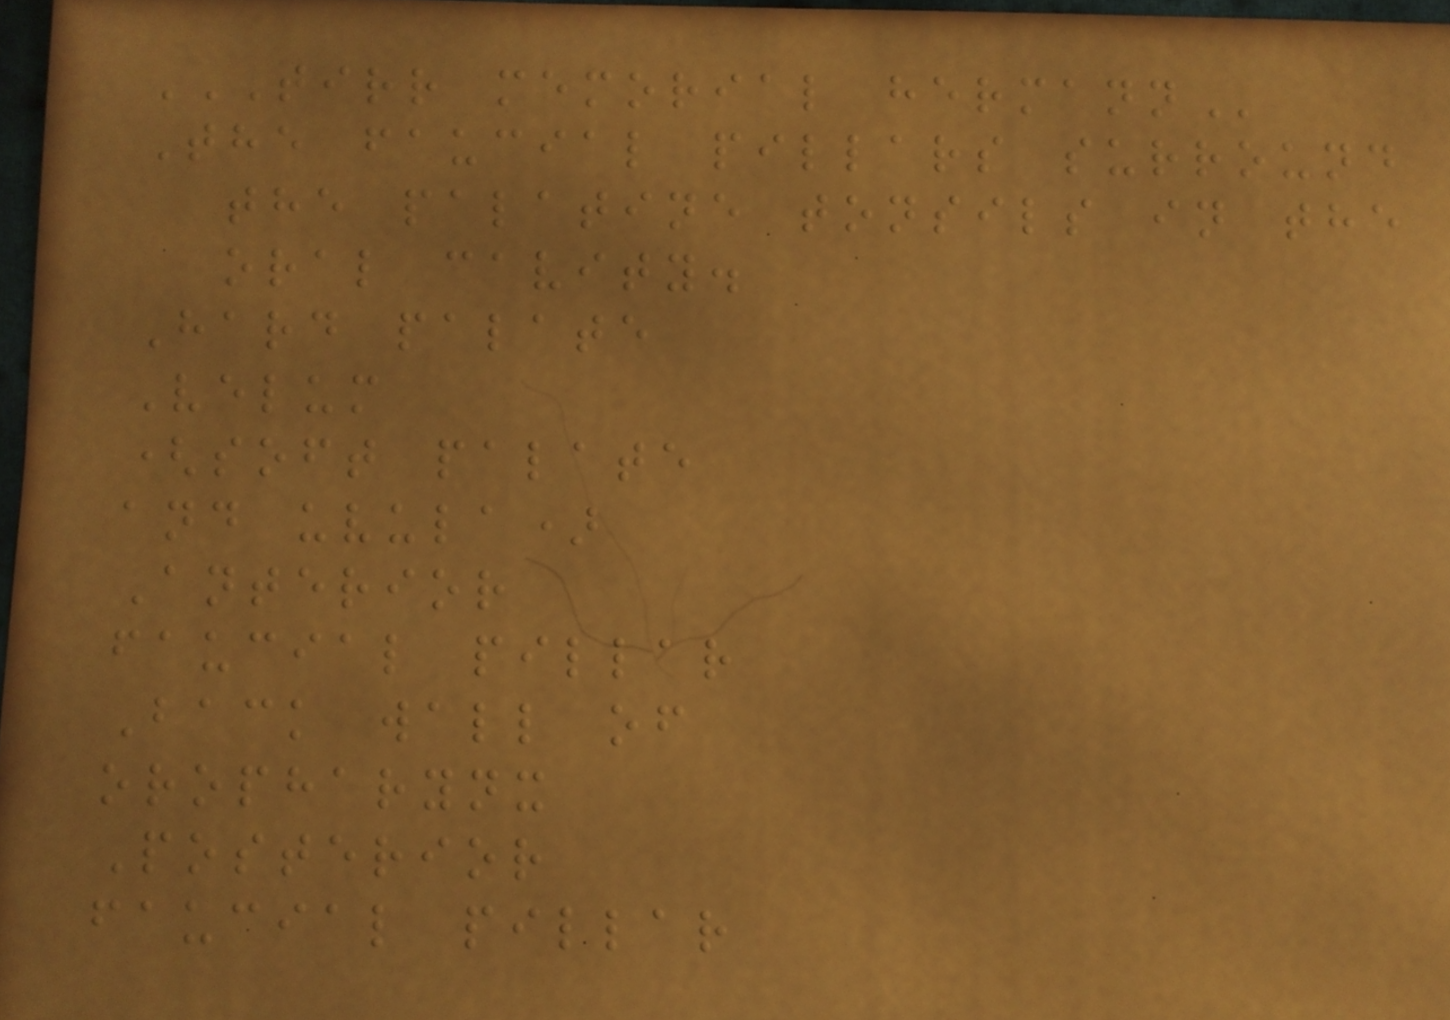TIRR MEMORIAL HERMANN
The faucial pillars surround
the palatine tonsils in the
oral cavity.
Hard palate
Velum
(soft palate
and uvula)
Anterior
faucial pillar
Back wall of
oropharynx
Posterior
faucial pillar
